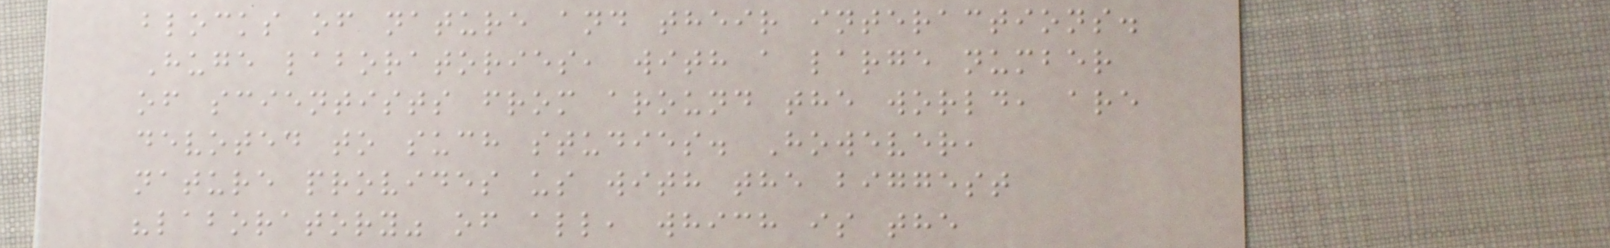blocks of nature and their interactions.
Huge laboratories, with a large number
of scientists from around the world, are
devoted to such studies. However,
nature provides us with the biggest
"laboratory" of all, which is the
